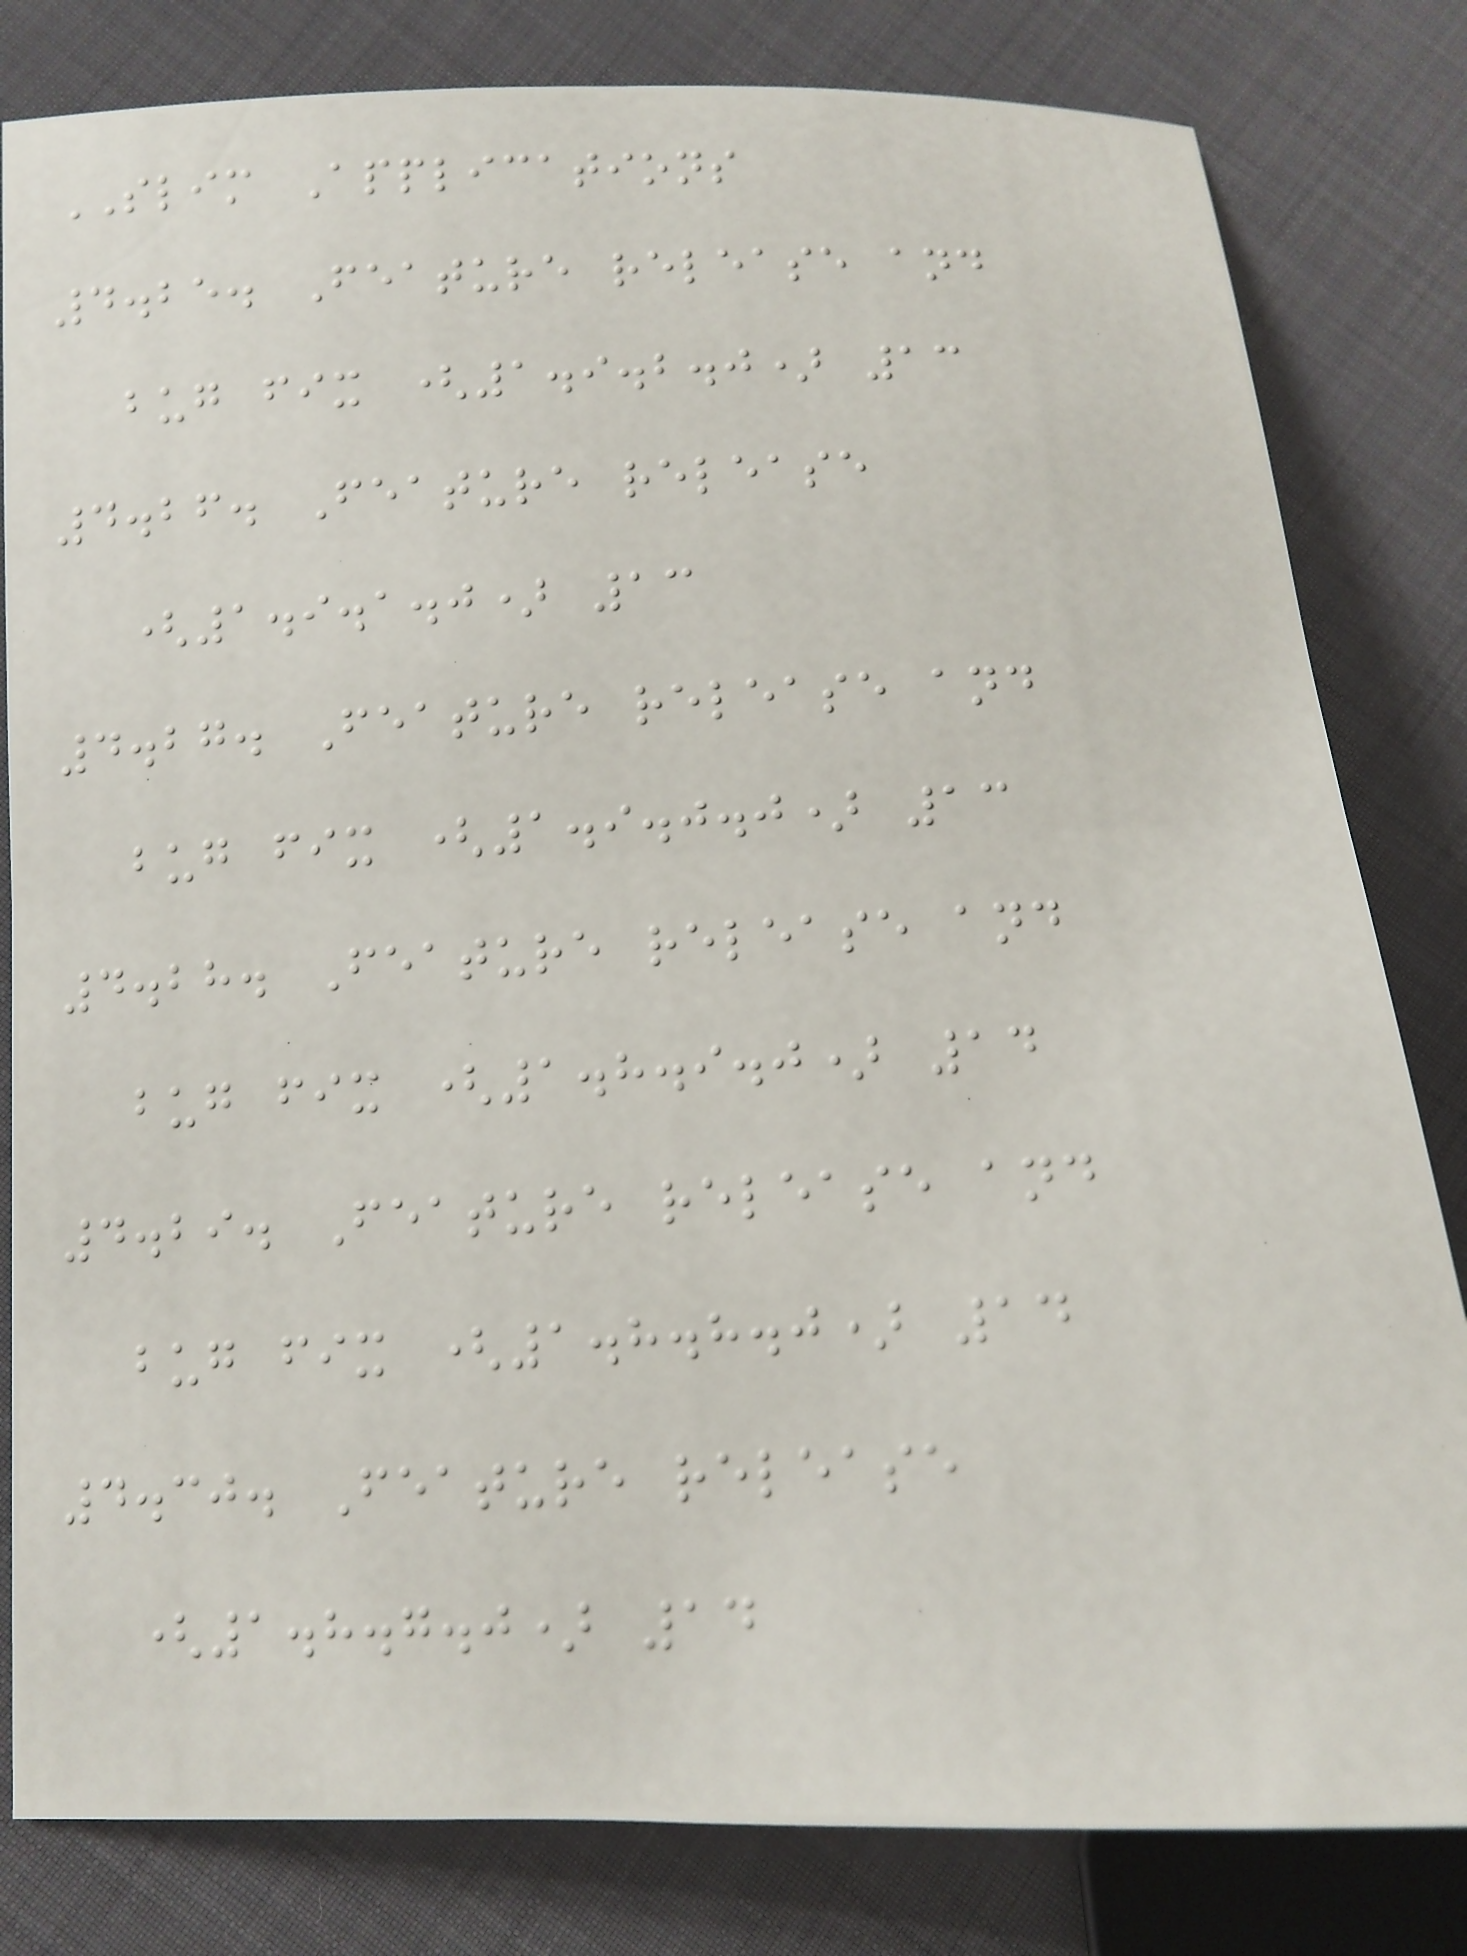SLIM Applications
4.25. Feature release and
bug fix (1.9.2.0) 13
4.26. Feature release
(1.9.1.0) 13
4.27. Feature release and
bug fix (1.9.0.0) 13
4.28. Feature release and
bug fix (1.8.9.0) 14
4.29. Feature release and
bug fix (1.8.8.0) 14
4.30. Feature release
(1.8.7.0) 14
